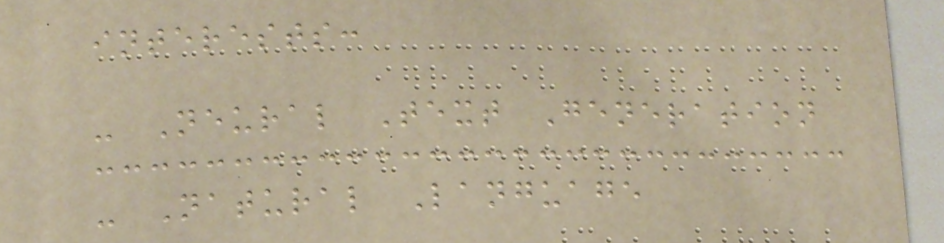interests:
- Neural Text Generation
- Natural Language
